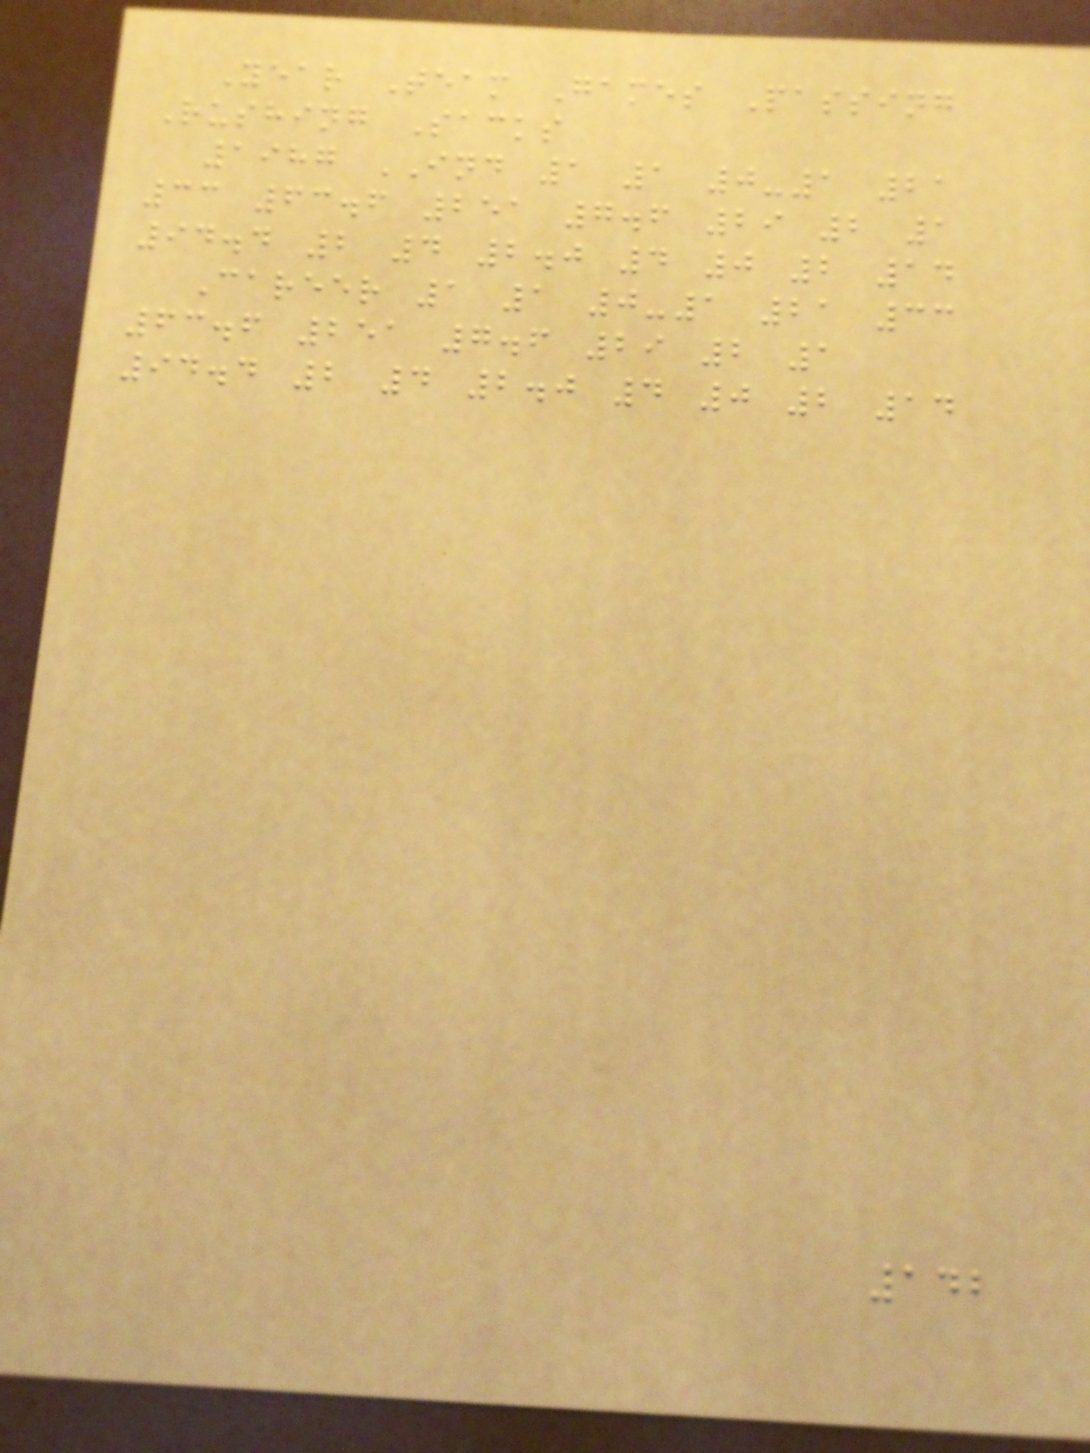Year Team Games Passing
Rushing Sacks
1987 IND 1 1 0-1 21
33 63.6 251 7.6 29 2 1
94.4 2 4 2.0 4 0 2 14
Career 1 1 0-1 21 33
63.6 251 7.6 29 2 1
94.4 2 4 2.0 4 0 2 14
142
